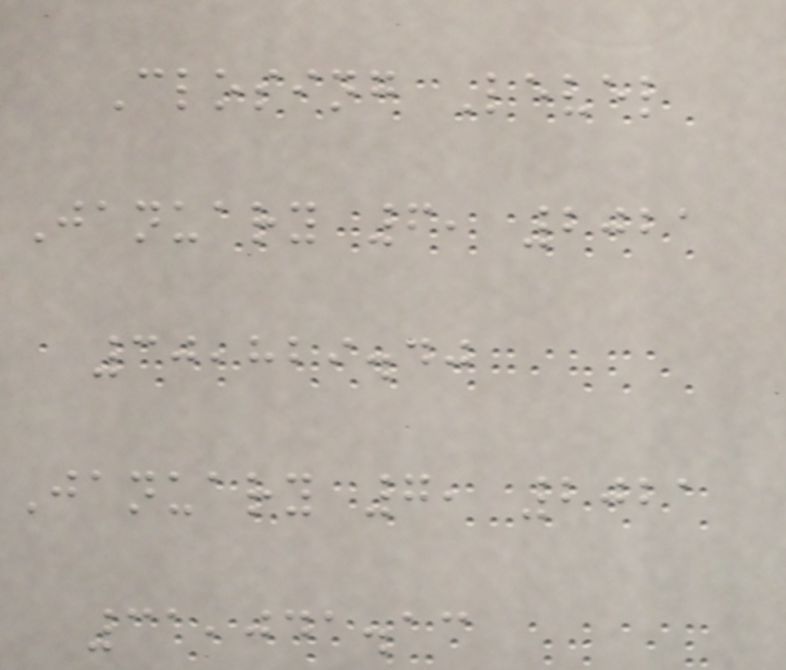Closing Level
January 6, 2021
30,829.40
January 7, 2021
31,041.13
